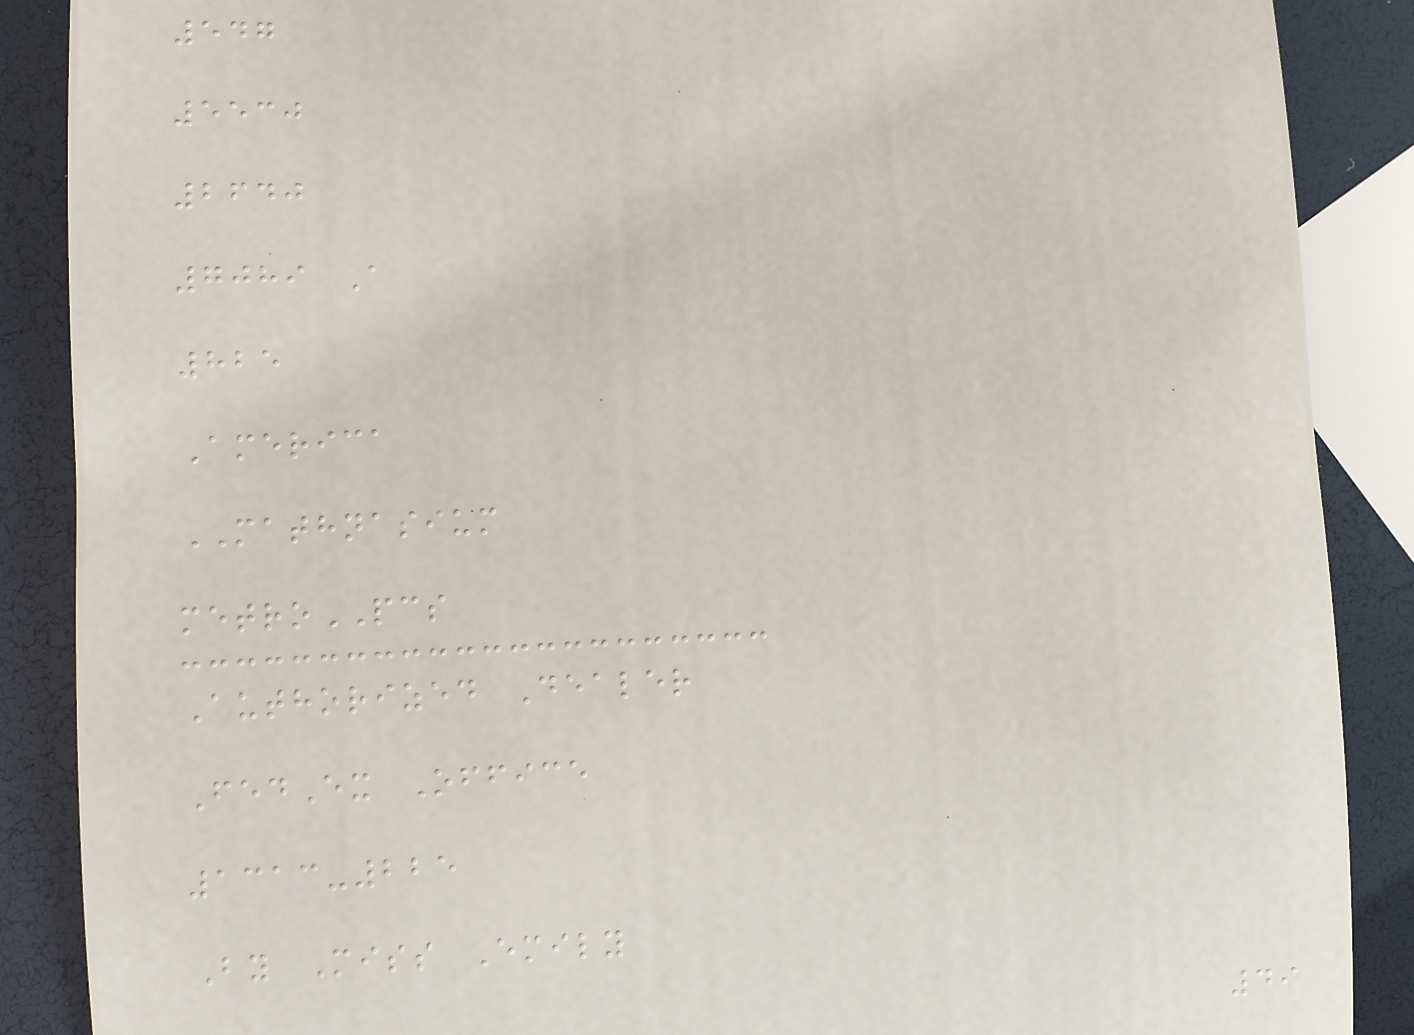547
5530
2640
7089 A
825
America
MATHNASIUM
metroPCS
Authorized Dealer
FedEx Office
1313-225
By Miss Emily
49
